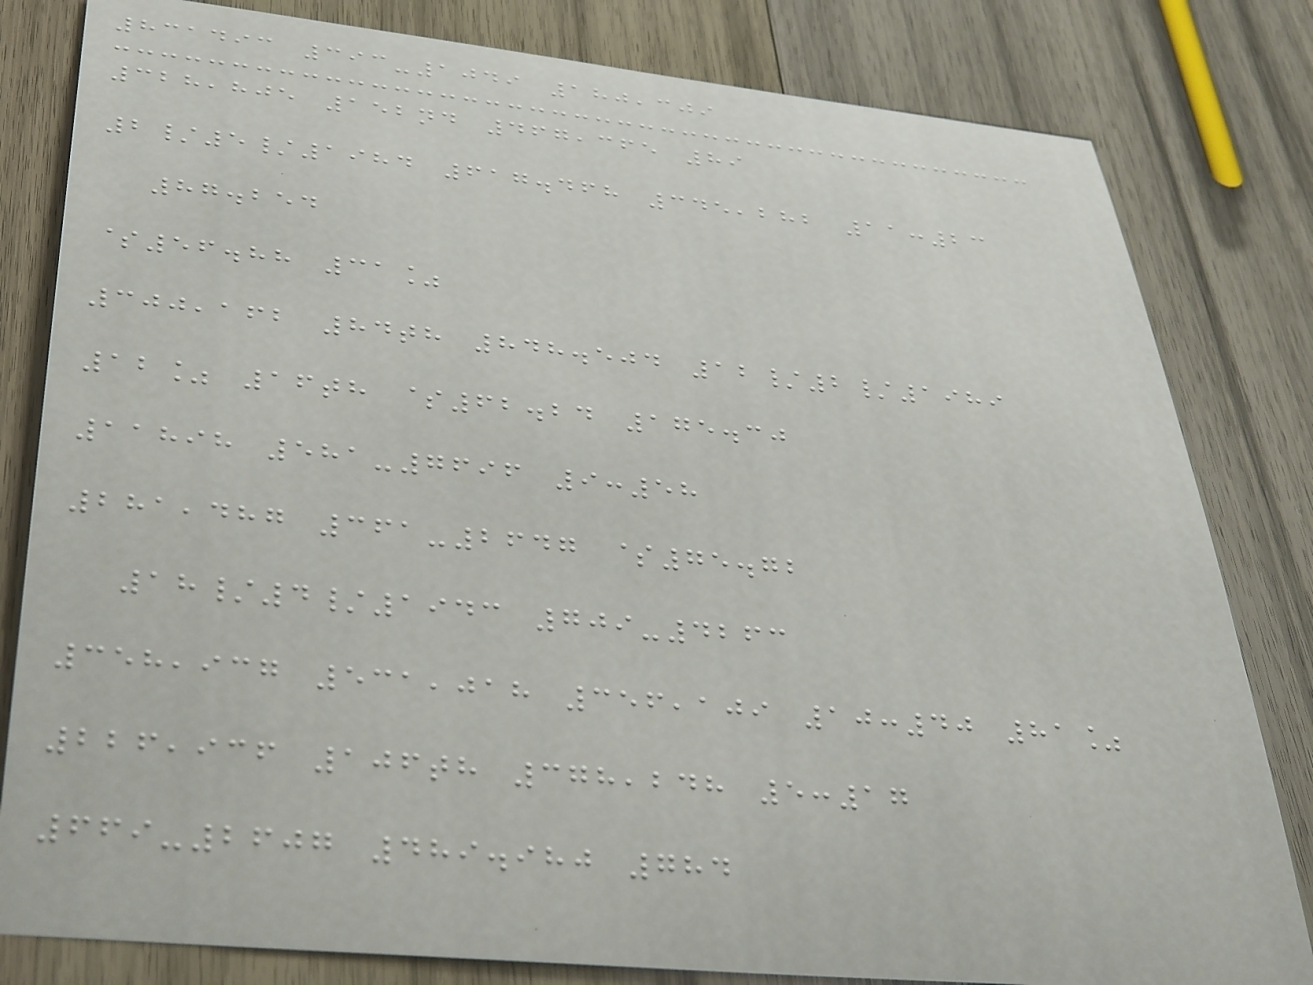831493 393-1049 180,309
328,805 152nd 467,365 89
2/5/1984 617.468 345,282 11:23
87.254
$56.88 31%
300,162 84th 848.504 12/2/1989
12% 16th $62.24 175.30
11898 581-7696 9:58
281,487 361-2647 $75.72
18/4/1943 709-4263
358,937 531,018 356,109 10:40 81%
226,936 106th 378,248 5:17
669-2607 489.980 784
